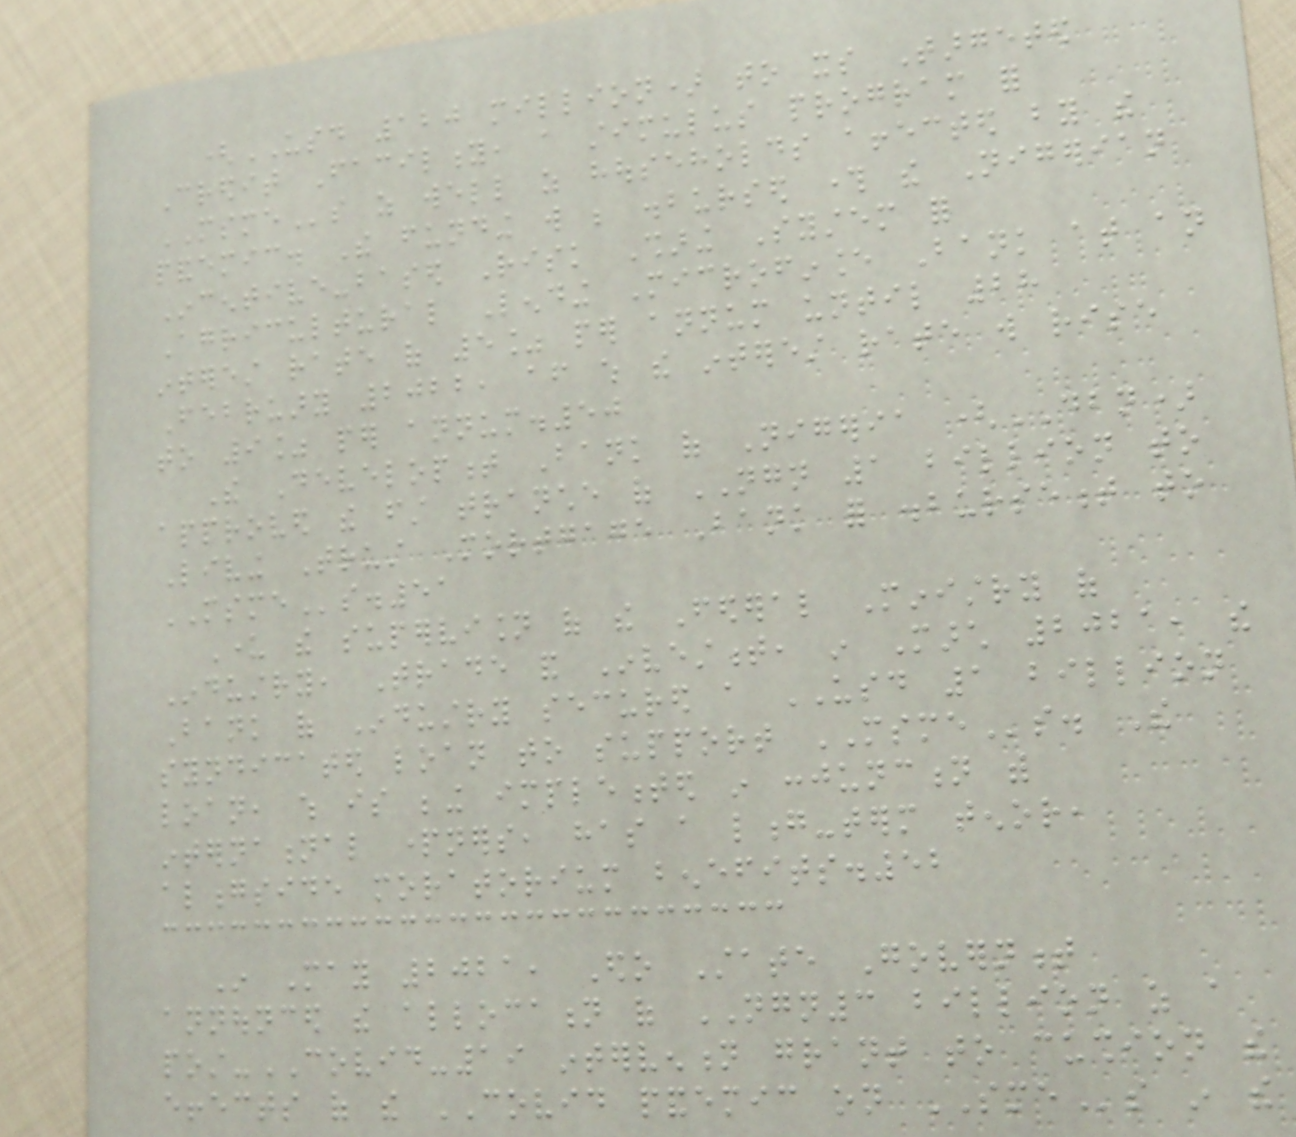(USD 120 million) to its Targeted
Credit Facility, a stimulus program for
MSMEs as well as households affected by the
pandemic. The funding will be disbursed through the Nigerian
Incentive-based Risk Sharing System for
Agricultural Lending Microfinance Bank at an
interest rate of 5% per annum until 28
February 2022, after which the interest rate will rise
to 9% per annum.50
The Development Bank of Nigeria (DBN)
approved the first tranche of NGN 1 billion to
Living Trust Mortgage Bank for disbursement to
MSMEs.51
Under the supervision of the Federal Ministry of
Industry, Trade and Investment, in March 2021, the
Bank of Industry secured a USD 1 billion
syndicated loan to support MSMEs. The
loan, which is being implemented in conjunction with
international partners, has a long-term tenor,
alongside moratorium benefits.52
In May 2021, Edo State Government
announced the allocation of NGN3 billion as a
post-COVID-19 intervention grant to cushion the
effects of the COVID pandemic on SMEs in the
